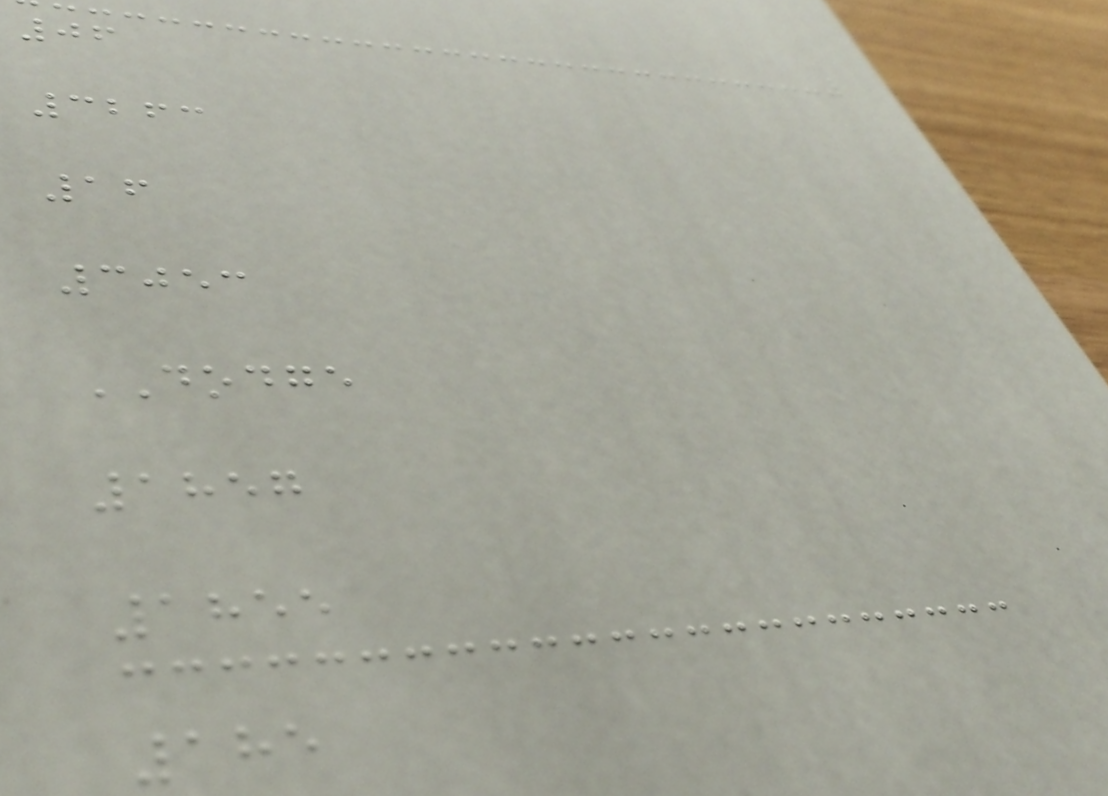06
3263
16
3053
DODGE
1857
1855
185
